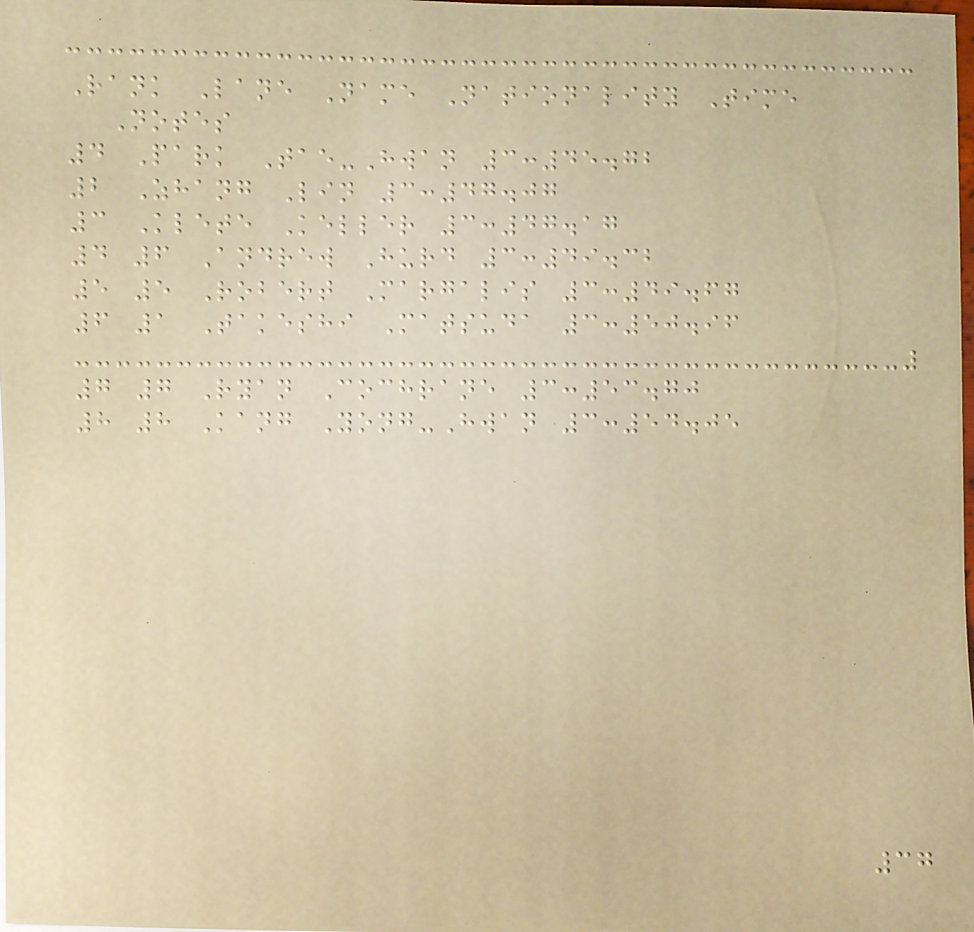Rank Lane Name Nationality Time
Notes
4 Park Tae-Hwan 3:45.72
2 Zhang Lin 3:47.07
3 Klete Keller 3:47.17
4 6 Andrew Hurd 3:49.32
5 5 Robert Margalis 3:49.67
6 1 Takeshi Matsuda 3:50.96
7 7 Ryan Cochrane 3:53.70
8 8 Kang Yong-Hwan 3:54.05
37
